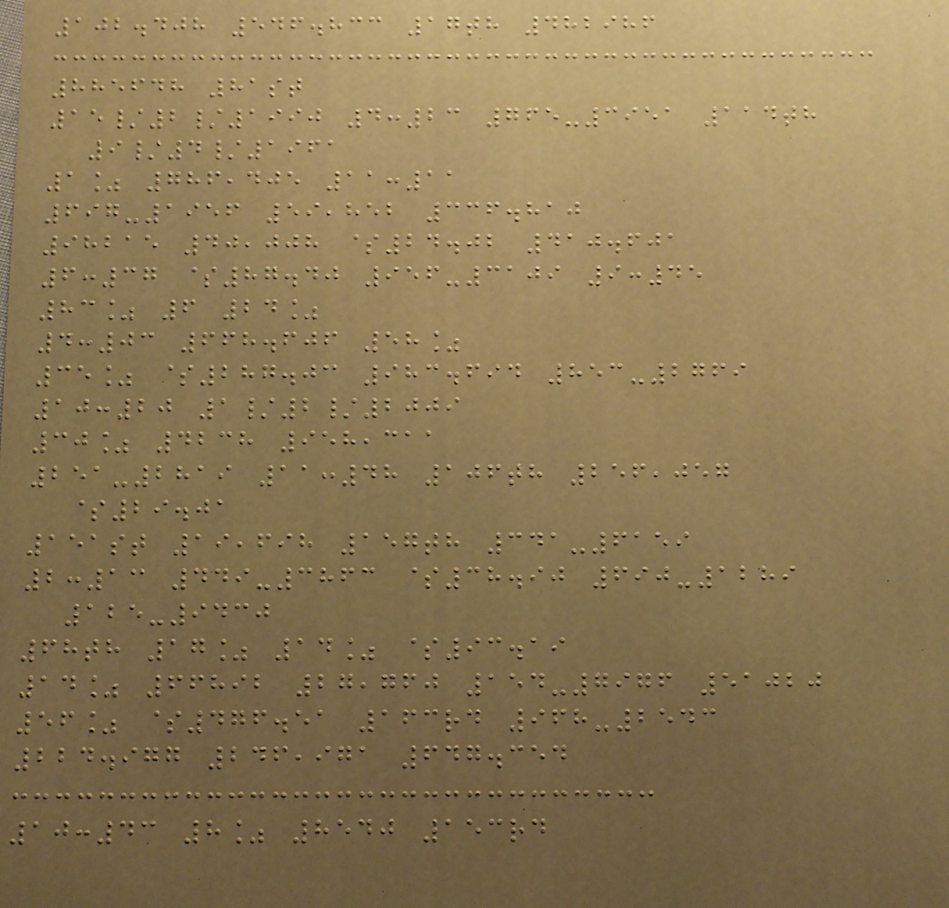102.408 546.833 17th 482986
885648 81st
15/2/1990 4:23 765-3951 114th
9/4/1961
1% 786,405 11:11
697-1956 59,852 336.810
98215 40,008 $24.02 410.601
6:37 $87.40 956-3109 9:45
83% 6 24%
4:03 668.606 58%
35% $287.03 983.694 853-2769
10:20 1/2/2009
30% 4238 958,311
251-2819 11:48 106th 256,057
$29.01
151st 19,698 157th 341-6159
2:13 449-3863 $38.90 690-1289
125-9430
68th 17% 14% $93.19
14% 66892 27,760 154-7976 51020
56% $476.51 163rd 968-2543
224.977 246,971 647.354
10:43 8% 8540 153rd
